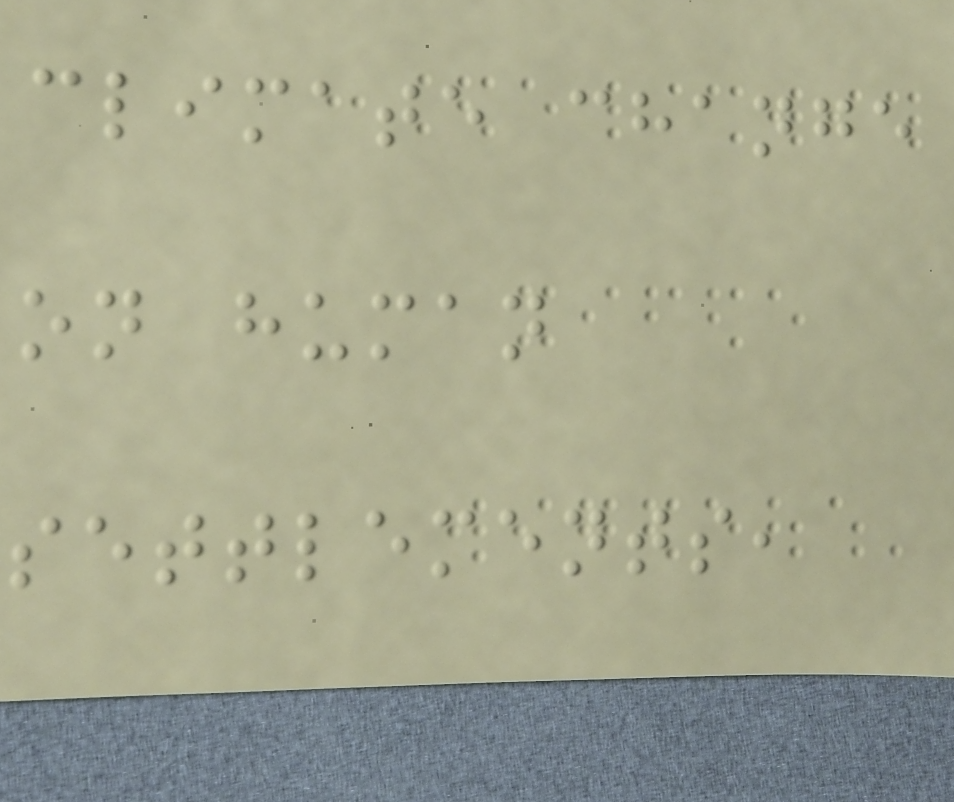climate change
on human
settlements,
